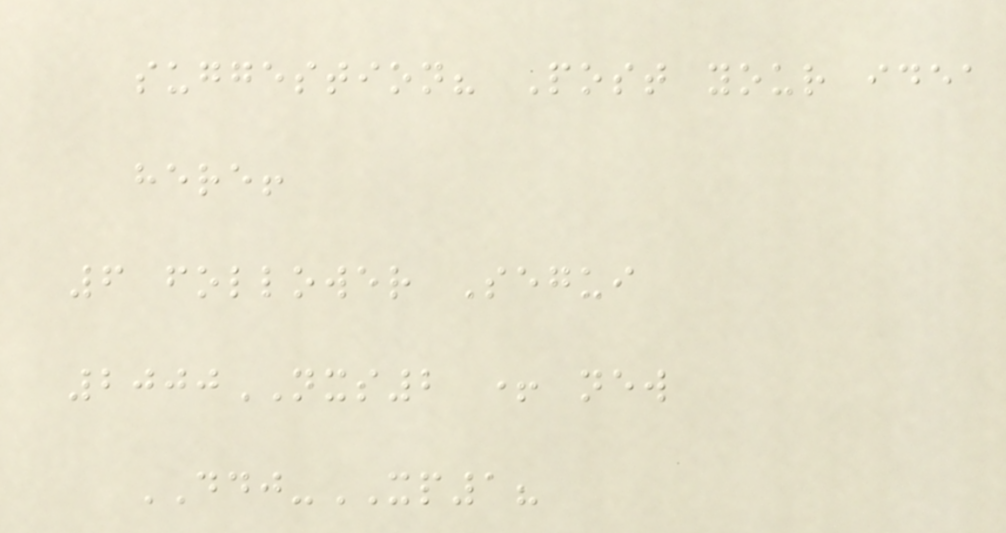suggestion? Post your idea
here!
6 follower Segui
2000NXS2 + new
DDJ-XP1?
